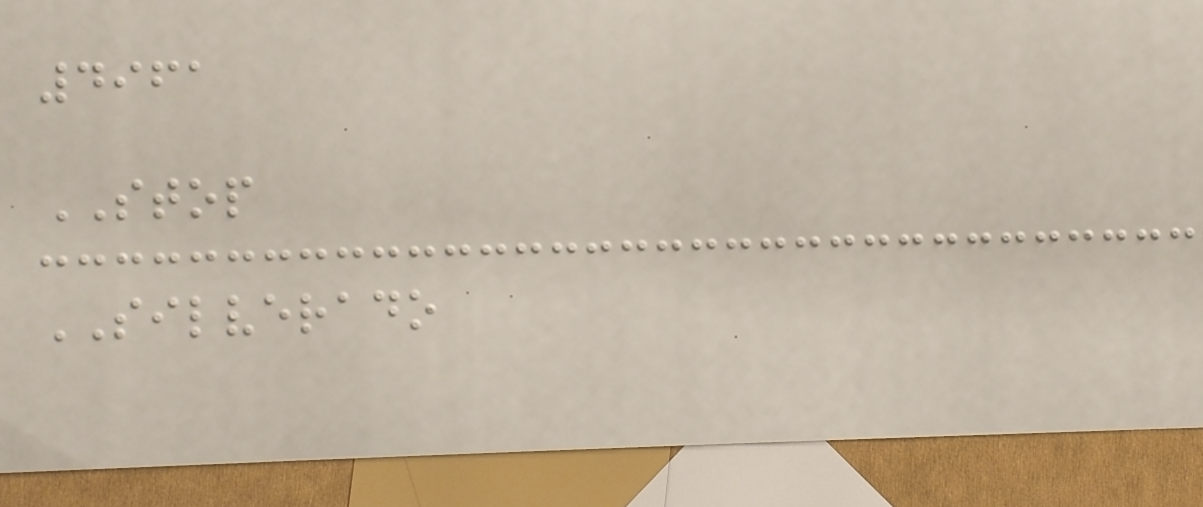4961
STOP
SILVERADO
